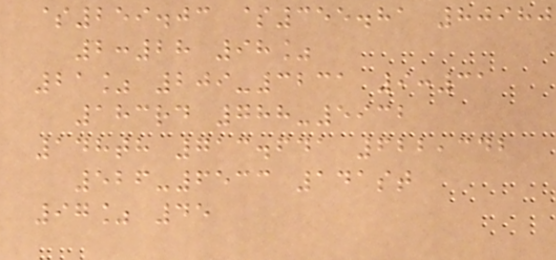$259.03 $355.81 80980
2:28 98%
21% 209-3231 9:31
183rd 788-5932
148th 713.641 622,342
526-6533 141st
97% 45
